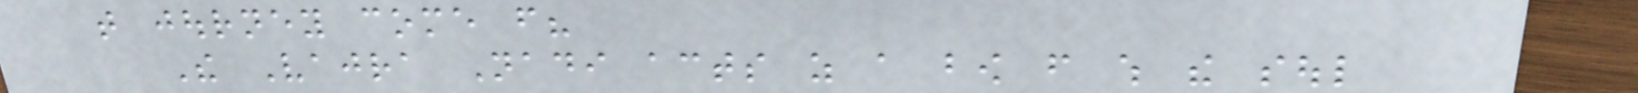that journey come from?
The Vajra Nadi acts as a bow from which the soul
